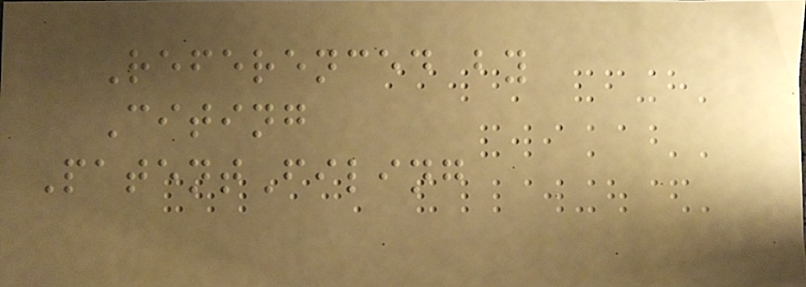Referenced by
Citing
PatentFiling
